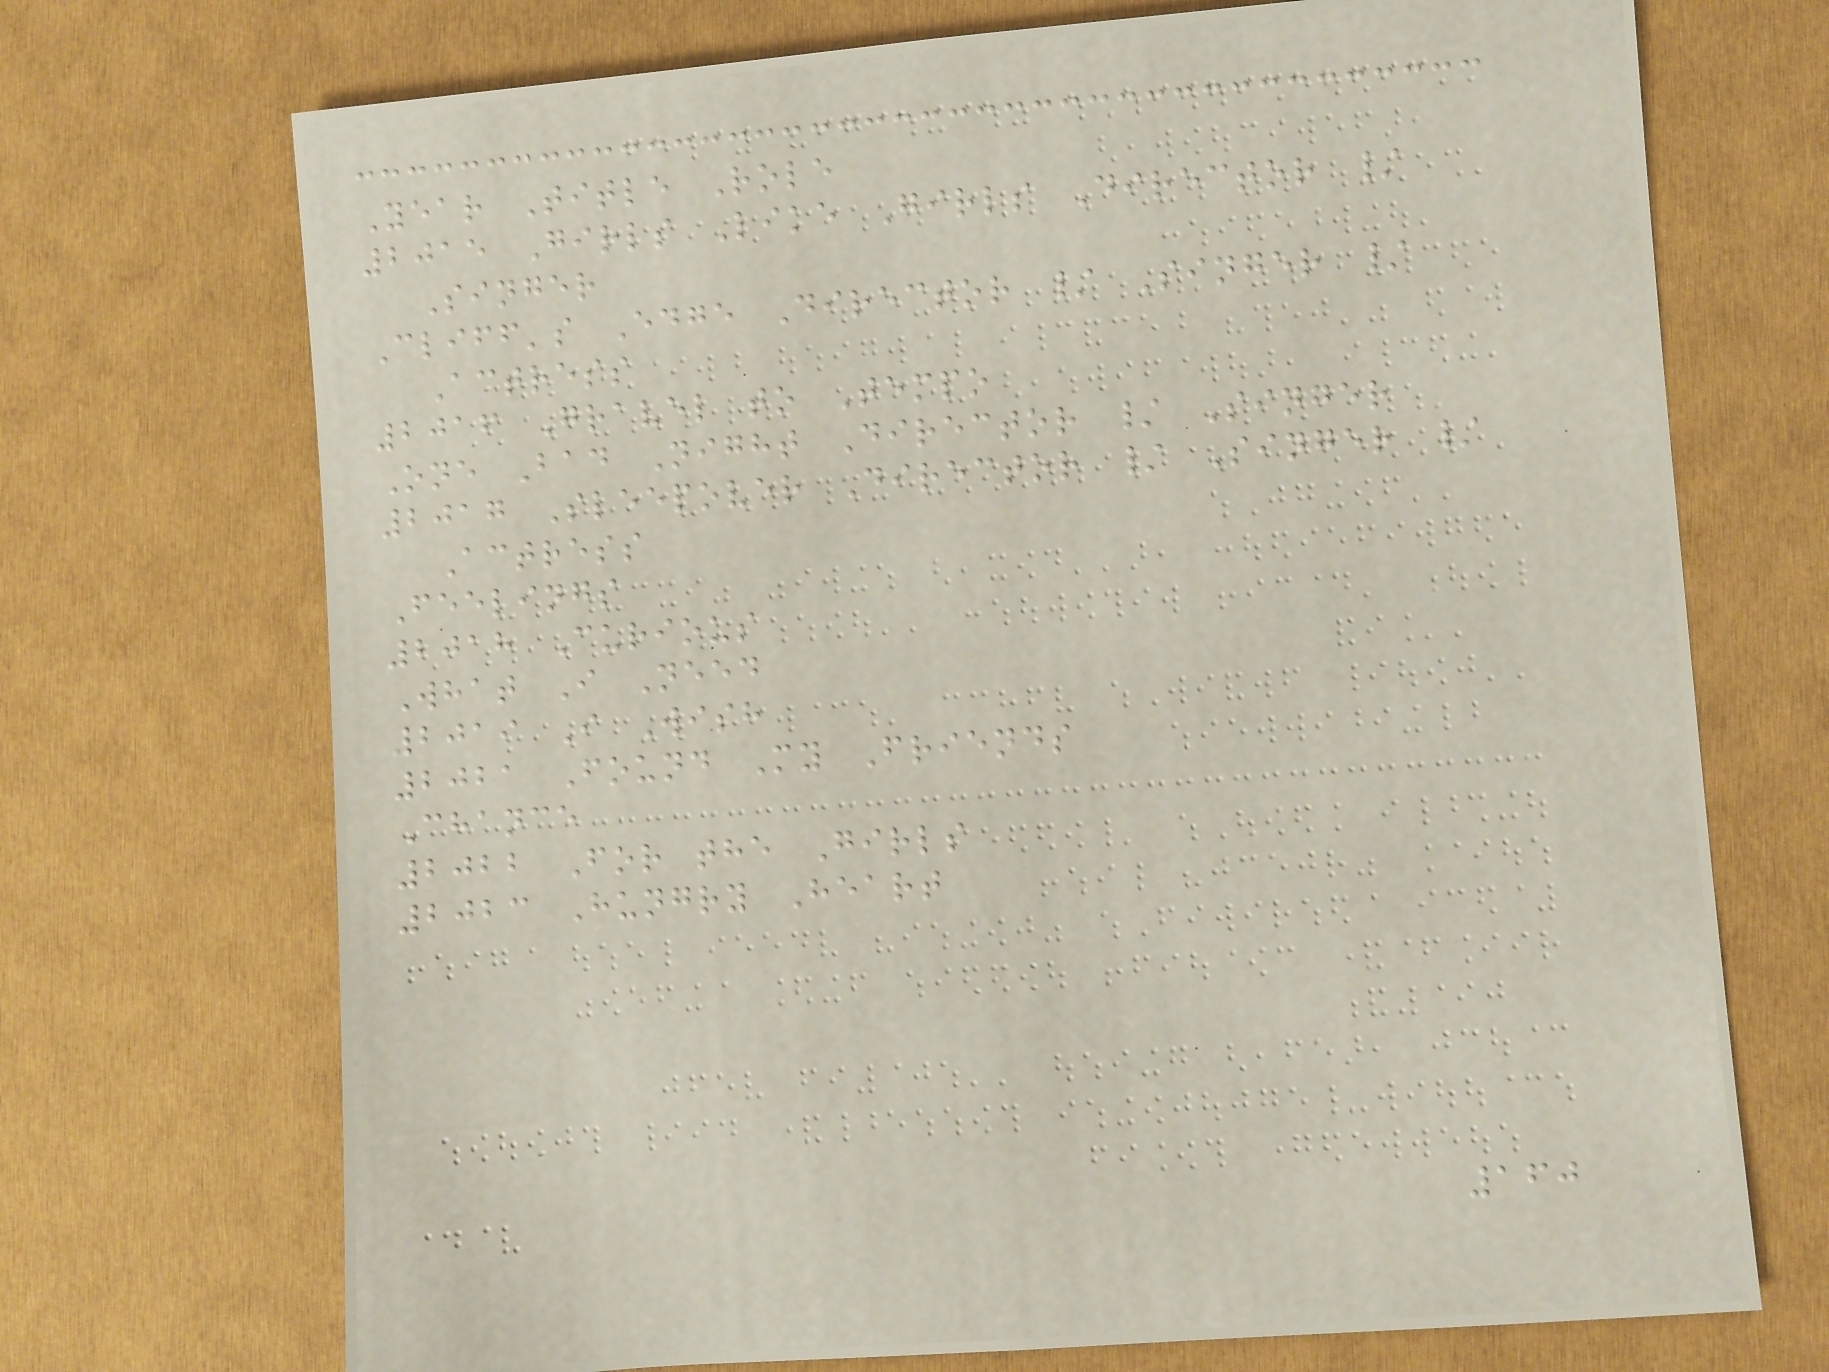Year Title Role
2015 Girls Like Girls Director /
Singer
Cliff's Edge Director / Singer /
Actress
2016 Gravel to Tempo
One Bad Night Director / Singer
2017 Sleepover Director / Singer /
Actress
Feelings
2018 Curious
What I Need
2019 I Wish
2021 Found My Friends
Chance
2022 For the Girls
2023 Hungry Heart
160
